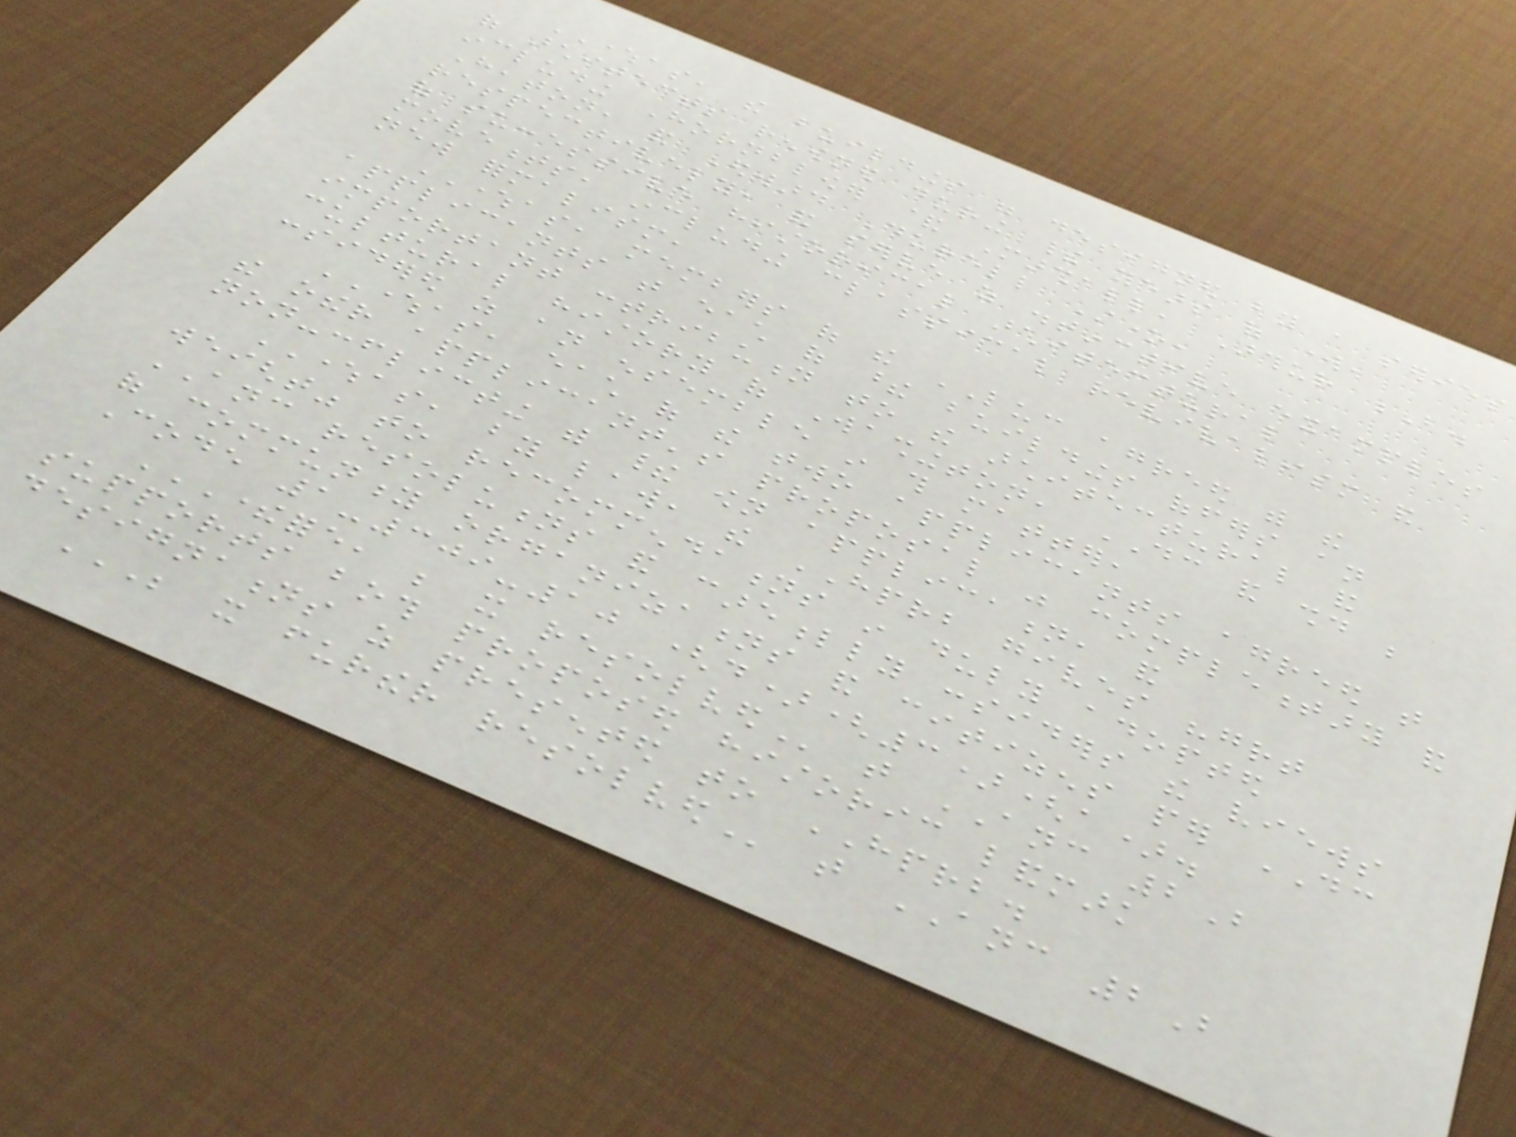WHEREAS, the buildings were designed by a series
of architects renowned during their years of work,
including Hornblower & Marshall, Arthur B.
Heaton, and Edward Durell Stone,
respectively, and serve as distinctive examples
of successive historical architectural
movements, including classical revivalism and
new formalism,
WHEREAS, members of the LUC agreed with the
applicants that each of these buildings offers an
important contribution to the architectural and
cultural history of Washington, DC and should be
considered as an ensemble in this matter,
WHEREAS, each of the two applicants agreed that
the other applicant's proposal was complementary and
non-conflicting with their own application, and
WHEREAS, by law, the HPRB gives "great
weight" to recommendations in duly adopted
ANC resolutions and carefully considers the views
of community organizations and citizens per DC
Code 1-309-10 (d)(3)(a).
THEREFORE, BE IT RESOLVED that ANC 2B
supports both proposed historic landmark
designations as presented to HPRB.
BE IT FURTHER RESOLVED that ANC 2B
